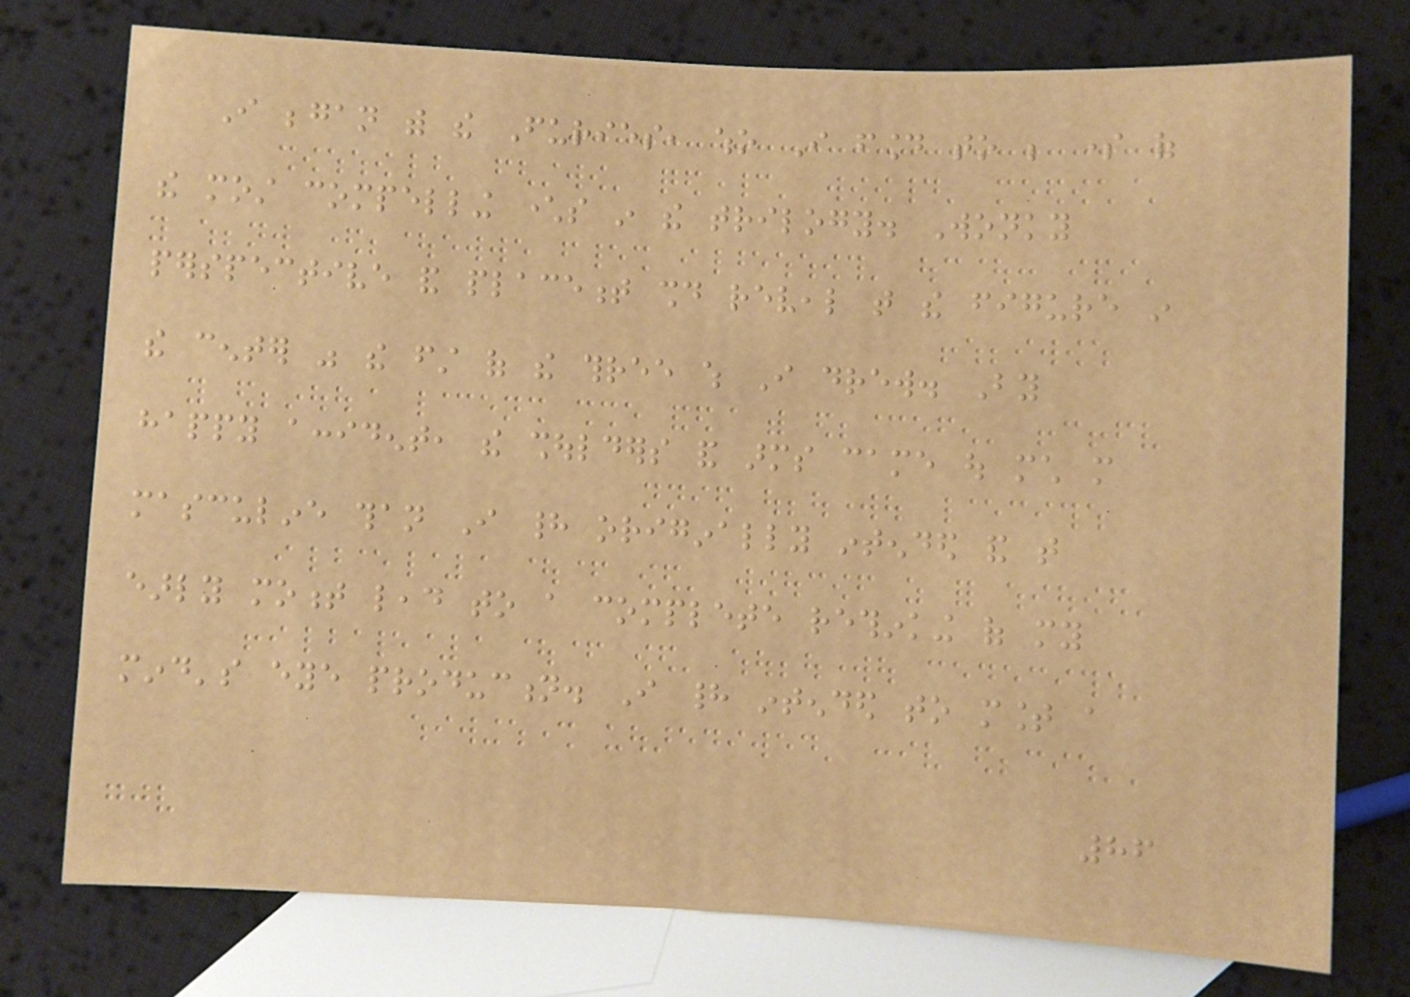I began with the Furies, who I found to be some of
the most compelling characters in the trilogy. Wonky
perspective and placement should reveal that the figure in
the center was the first of the three which I drew. By
happy accident, the shoulders and arms came out much more
masculine than I had originally intended and that
early moment lead to a complete rethinking of my
mind's eye production. I had intended to mount a
86
